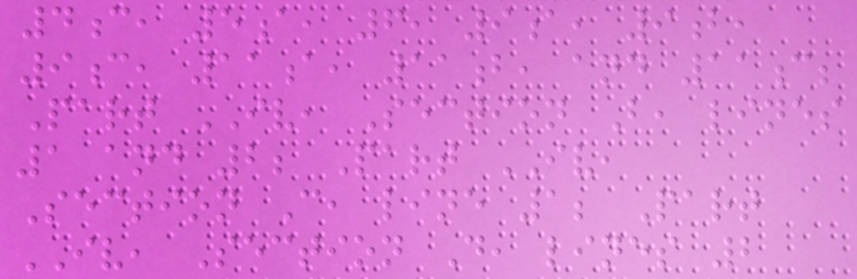4c, 5a, 6, 9a, 9b,
9c, 11a, 11b, and 11c;
Part IV, Section B, lines
1 and 2; Part IV,
Section C, line 1; Part
IV, Section D, lines 2
